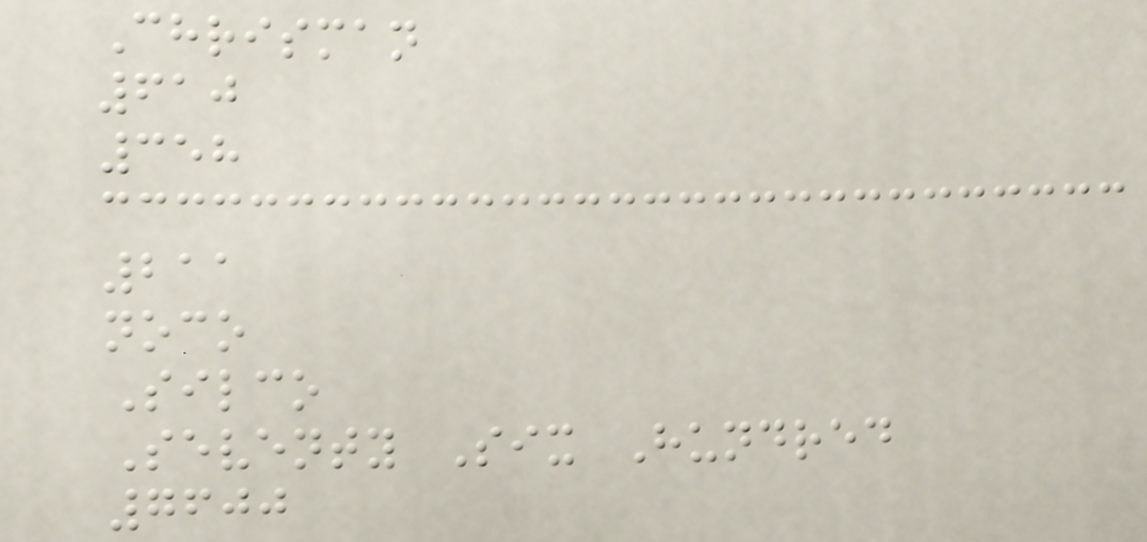Chrisman
610
358
211
noco
Silco
Seventy Six Hundred
7600
